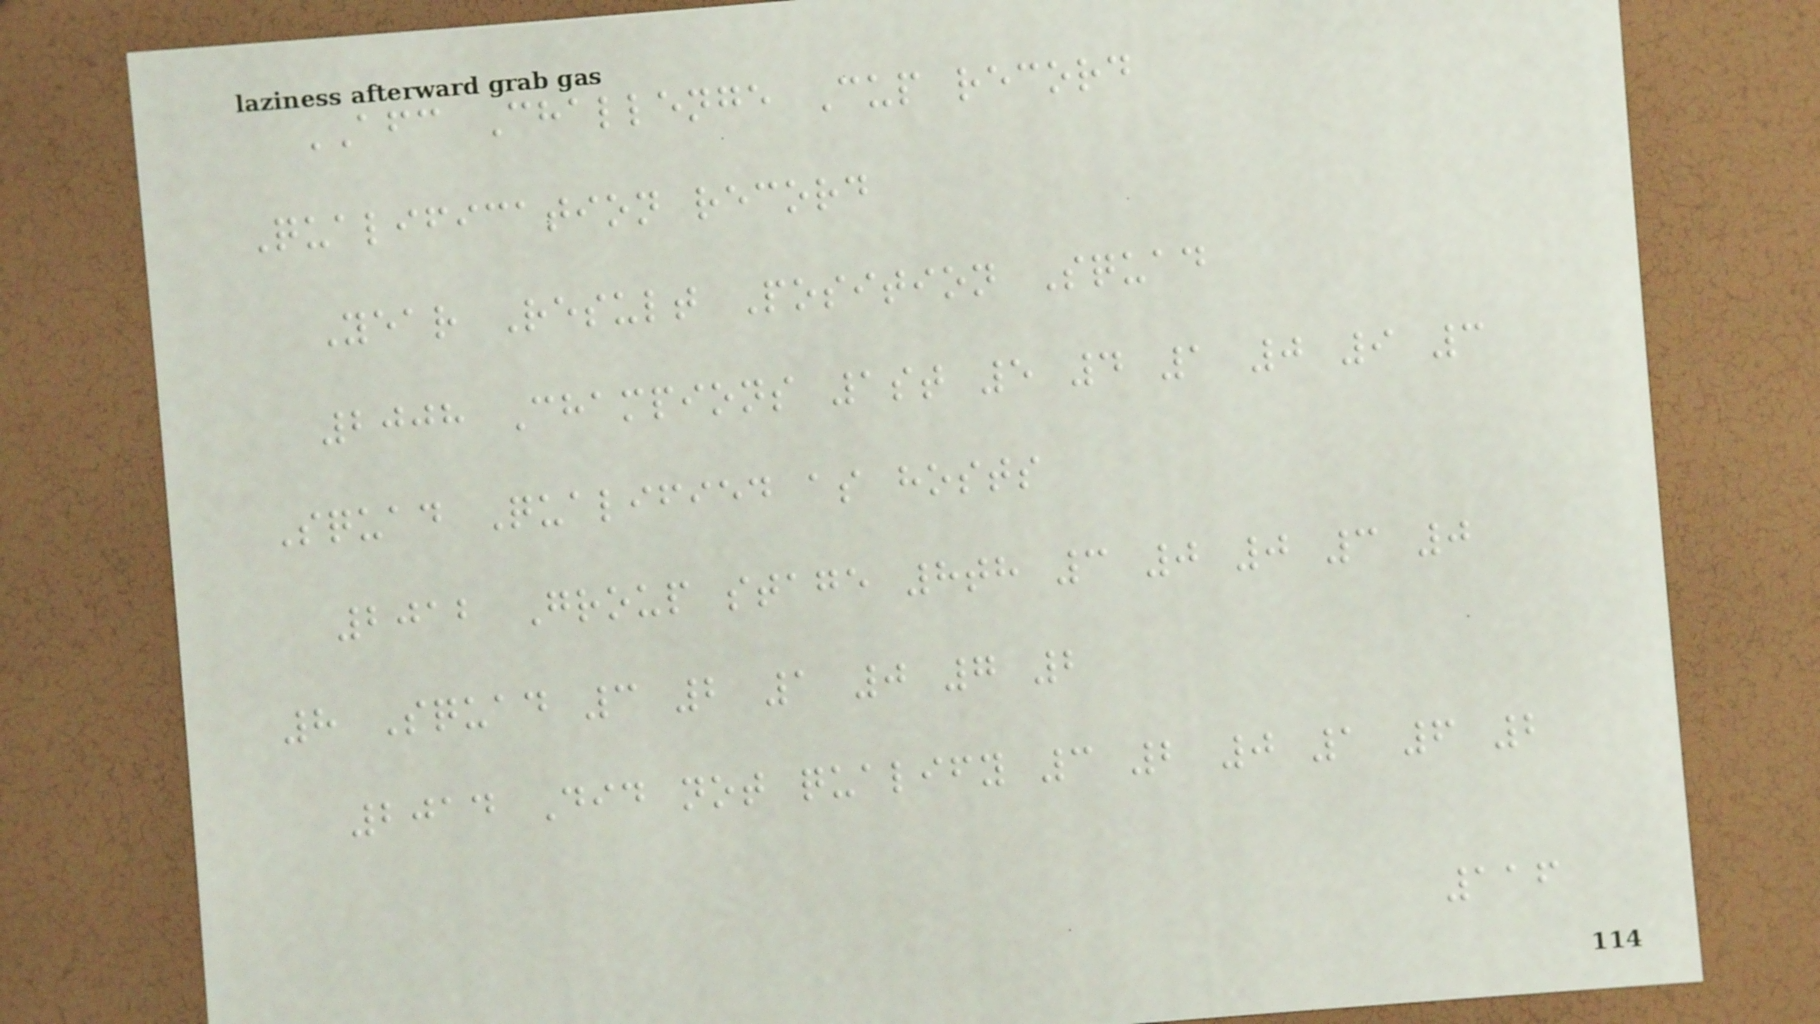AFC Challenge Cup record
Qualification record
Year Result Position Squad
2008 Champions 1st 5 4 1 0 9 3
Squad Qualified as hosts
2012 Group stage 8th 3 0 0 3 0
8 Squad 3 2 1 0 7 2
2014 Did not qualify 3 2 0 1 6 2
116
